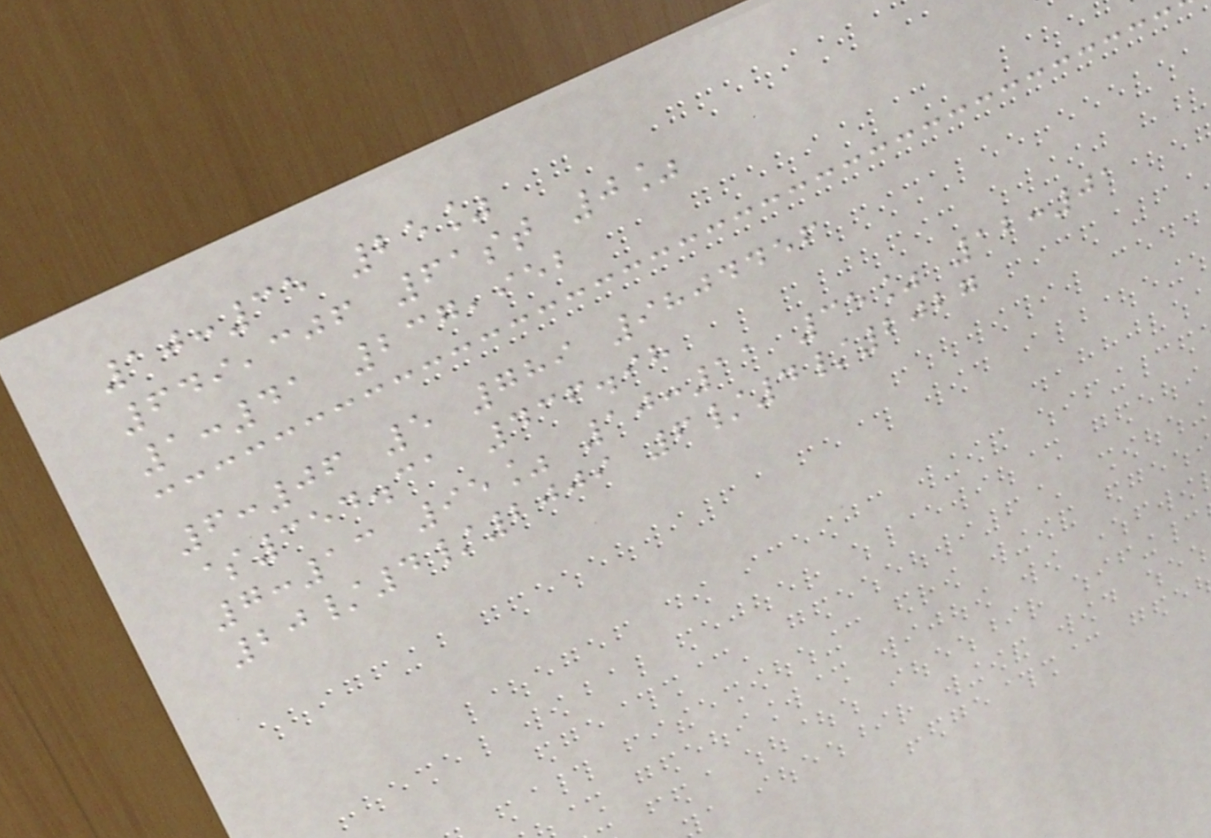10:35 25%
649,306 61st 0%
1:41 237,952
6:06 5 789 9804456
$354.31 436.98
7:13 95% 10:11 35% 12:01
20/4/2009 6/4/2027
